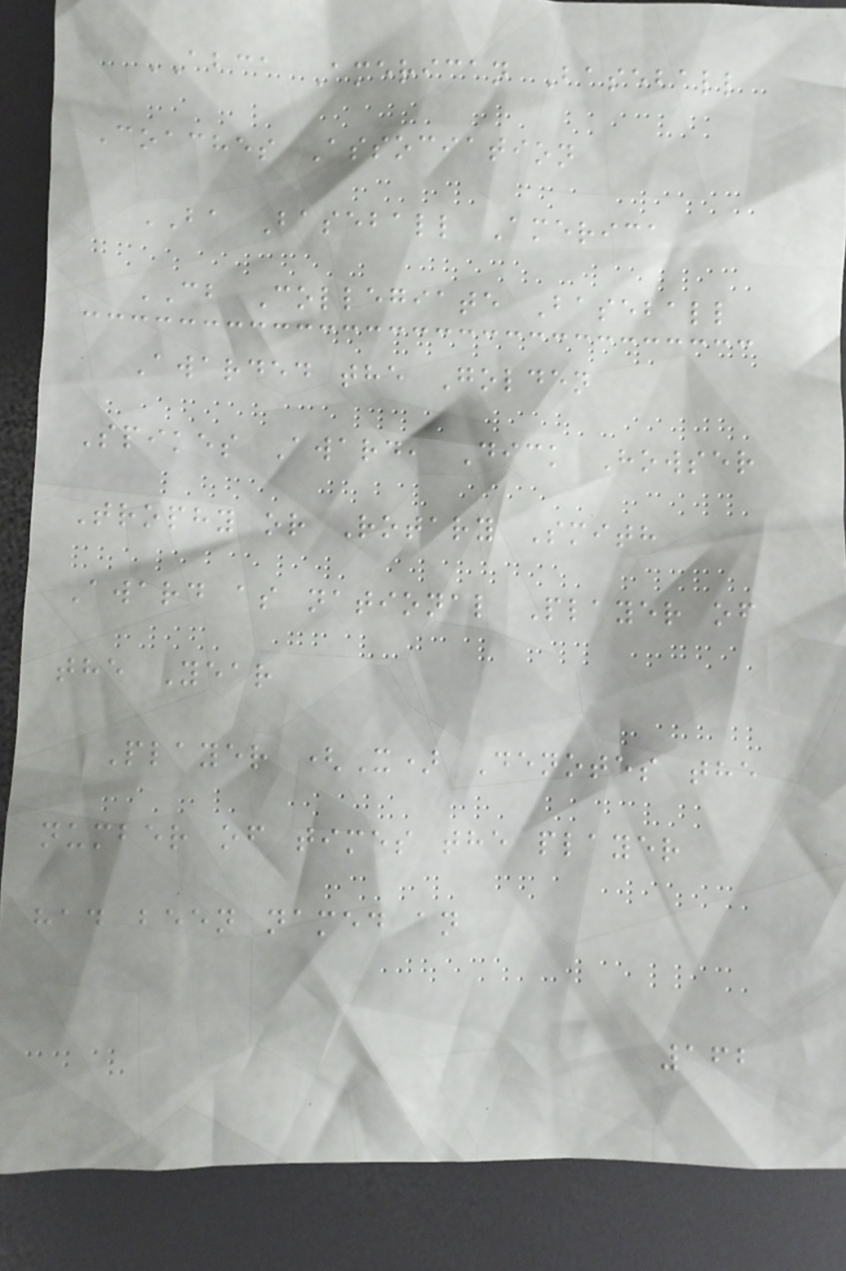ABCA American Baseball
Coaches Association
BA Baseball America
CB Collegiate Baseball
Awarded the Golden
Spikes Award, Dick Howser
Trophy or Rotary Smith
Award as national Player of
the Year
Player (X) Denotes the
number of times the player
had been named an
162
